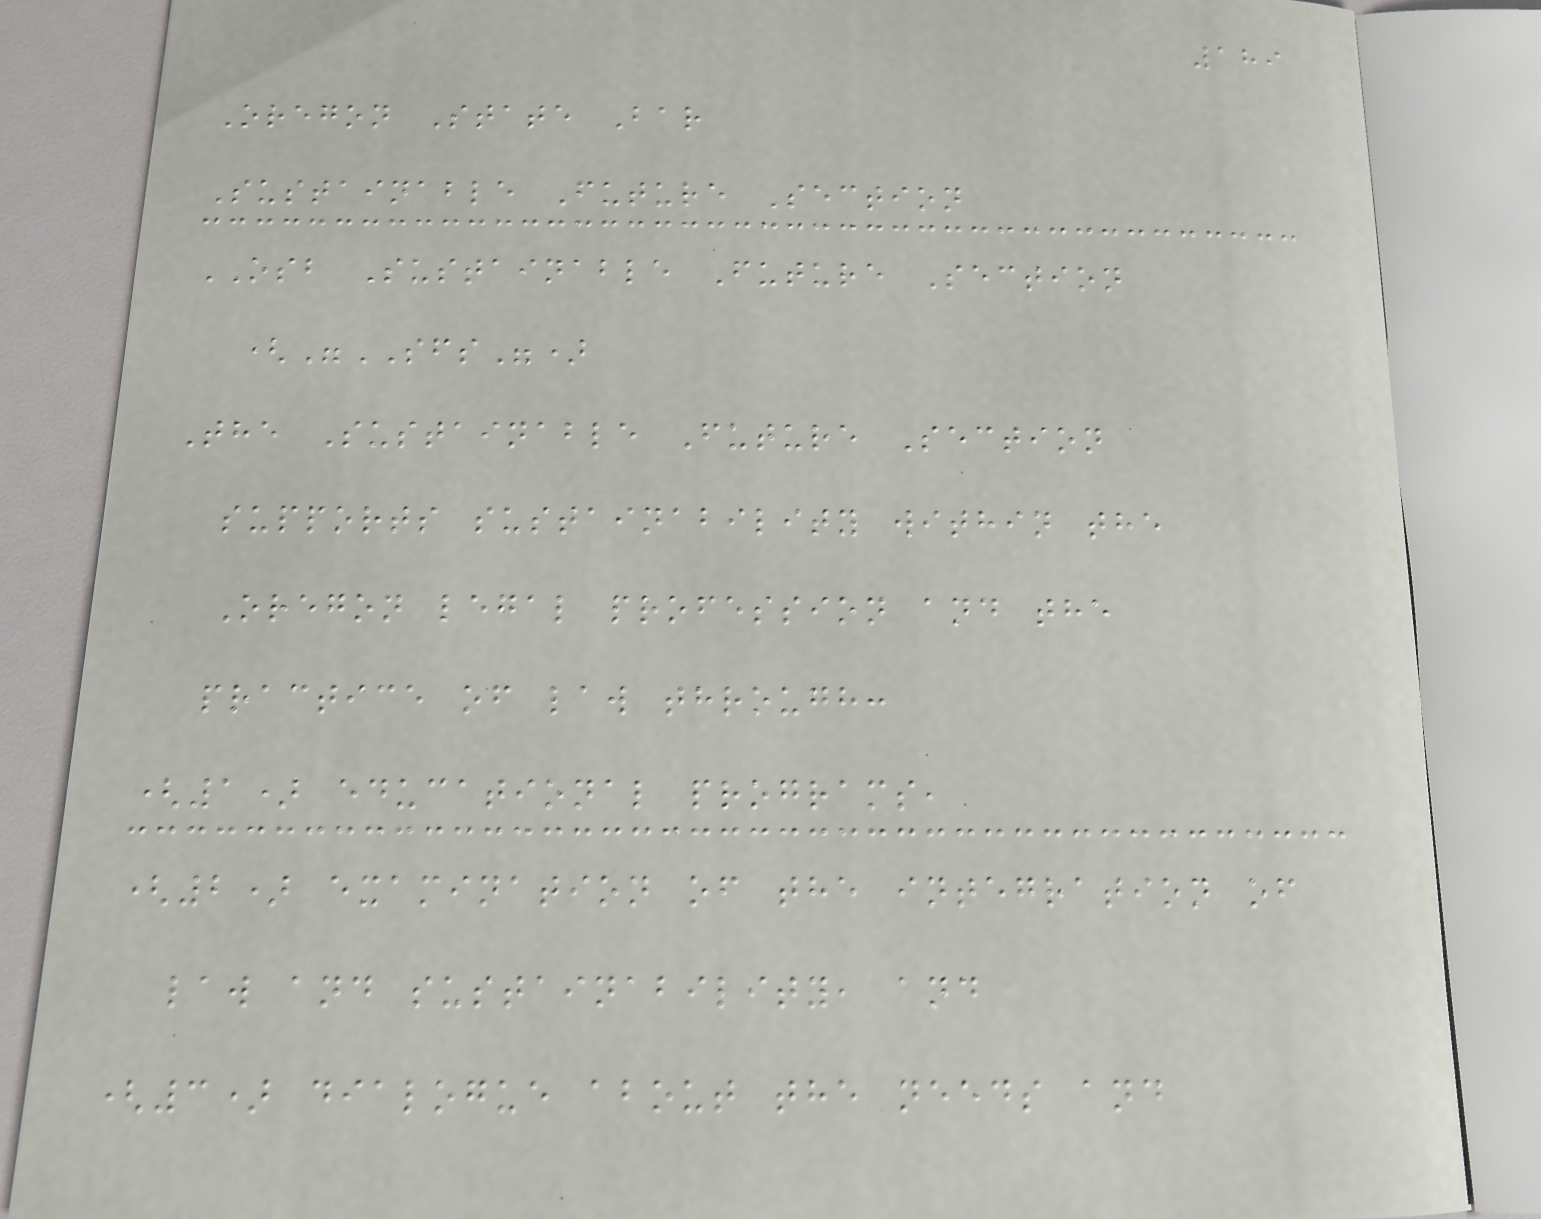189
Oregon State Bar
Sustainable Future Section
OSB Sustainable Future Section
("SFS")
The Sustainable Future Section
supports sustainability within the
Oregon legal profession and the
practice of law through:
(1) educational programs,
(2) examination of the integration of
law and sustainability, and
(3) dialogue about the needs and
